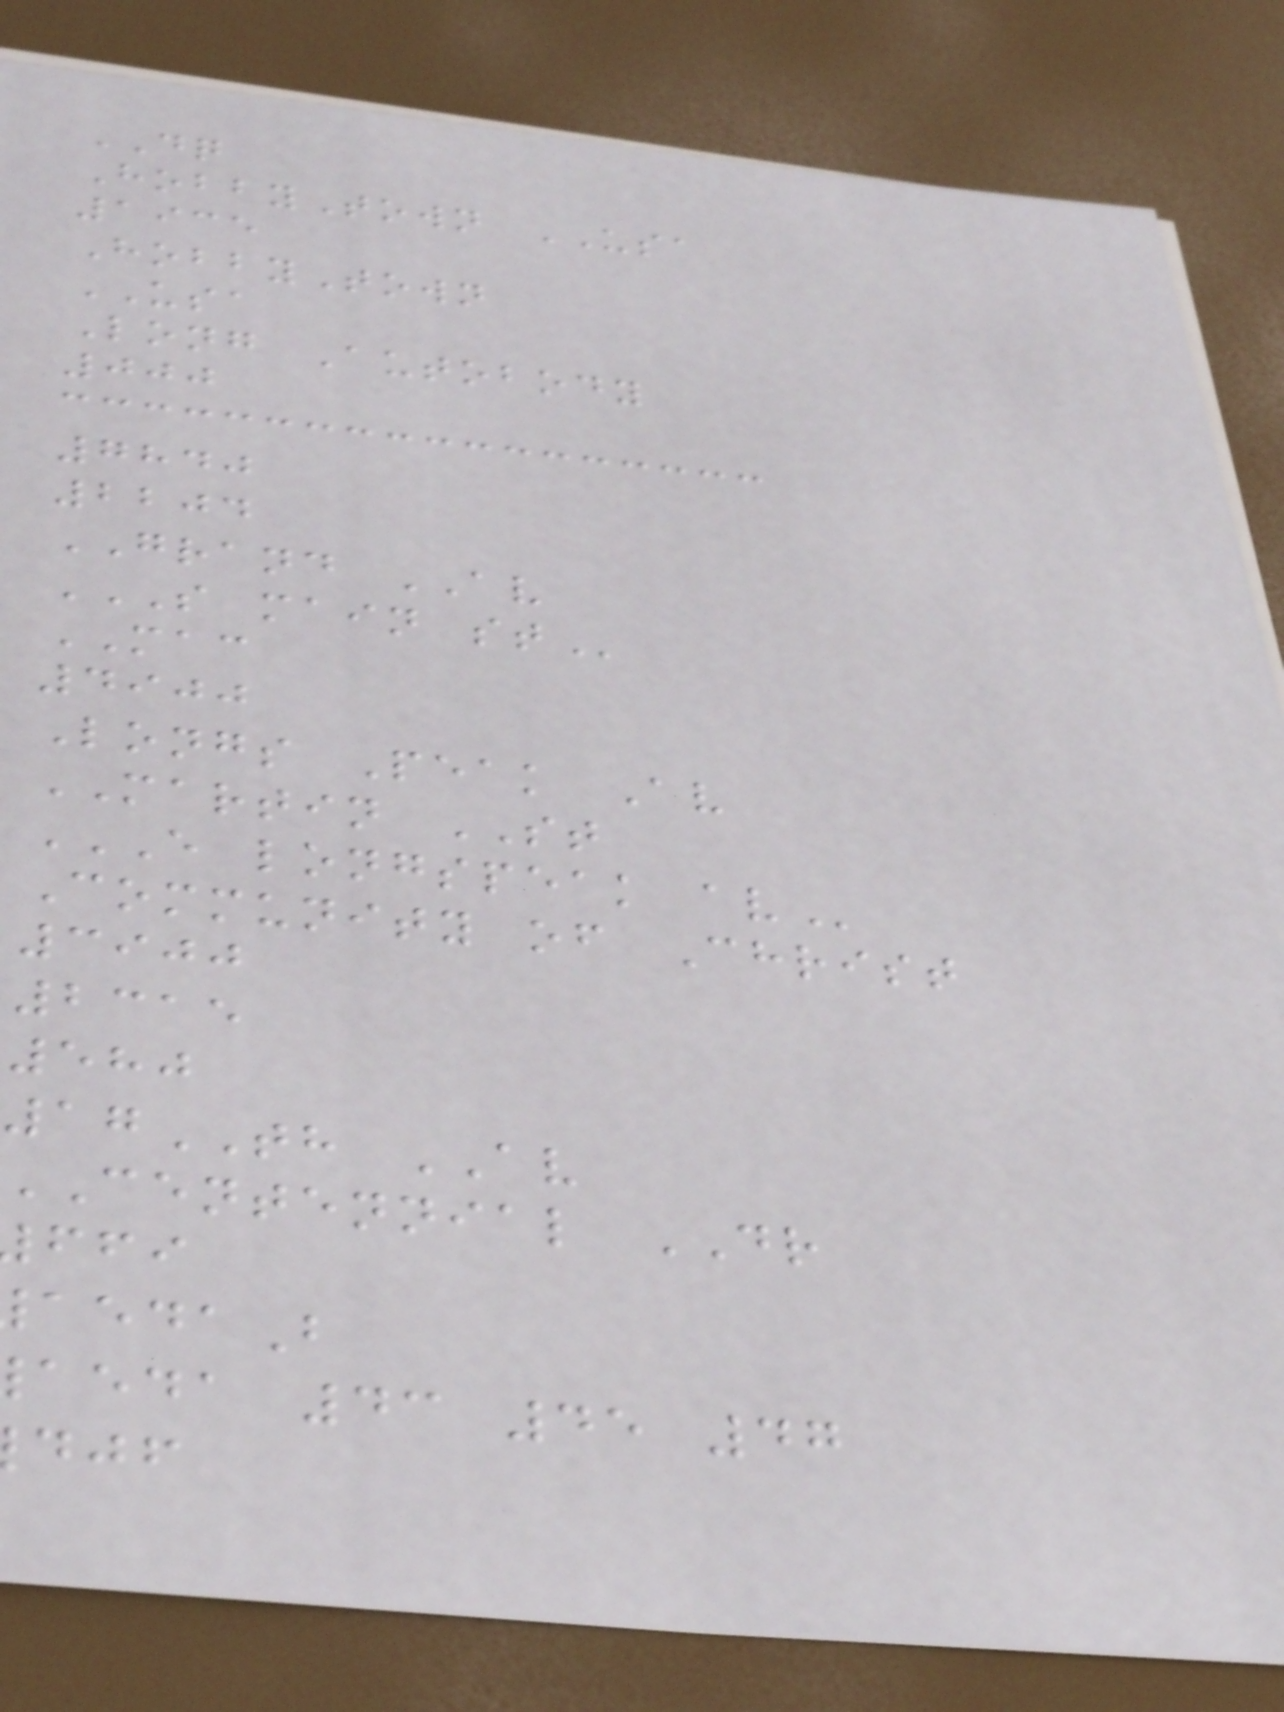DQ
HobbyTown USA
1935
HobbyTown
USA
Long Autobody
000
7840
2204
GRAND AV
S MAIN ST
MAC
4900
Longs Peak Av
MARTIN ST
E LONGSPEAK AV
Community of Christ
3900
2315
580
17TH AV
centennial DR
aeda 43 45 47
